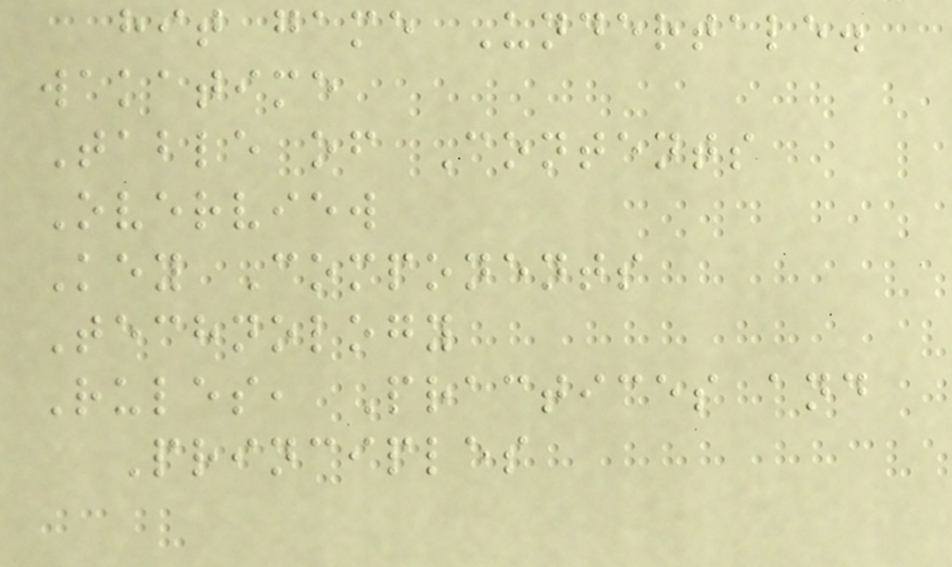hit game Undertale.
wakatime
Table of Contents
Overview
Key Components
Technology
Rules, Practices and
Principles
